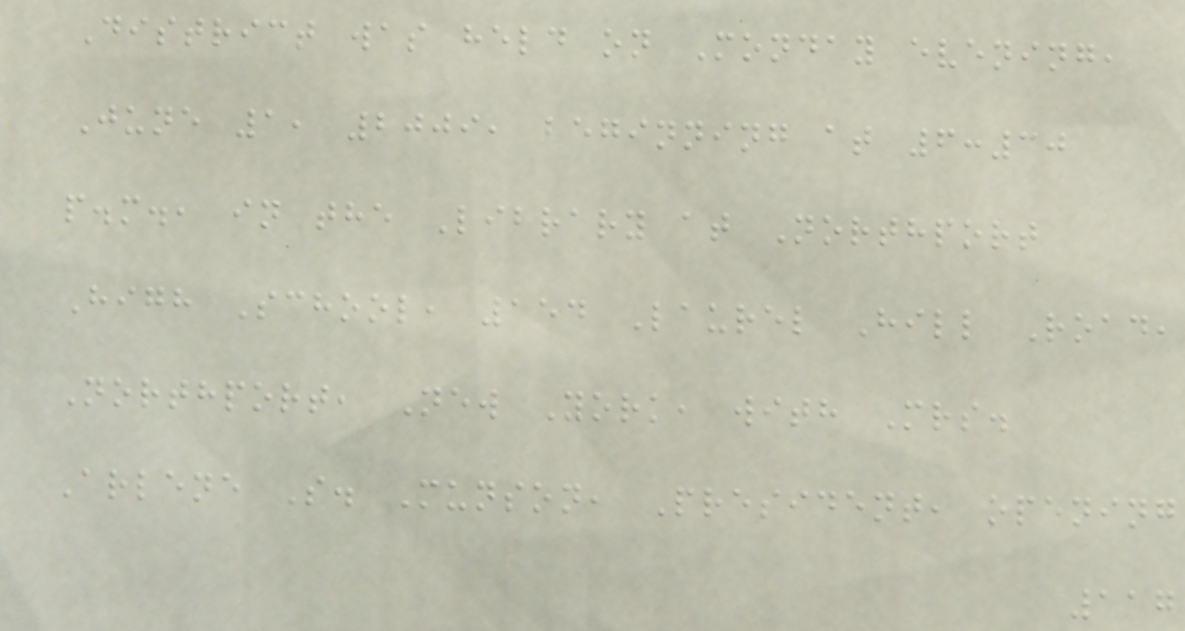District was held on Monday evening,
June 1, 2009, beginning at 6:30
p.m., in the Library at Northport
High School, 154 Laurel Hill Road,
Northport, New York, with Mrs.
Arlene S. Munson, President, opening
117
